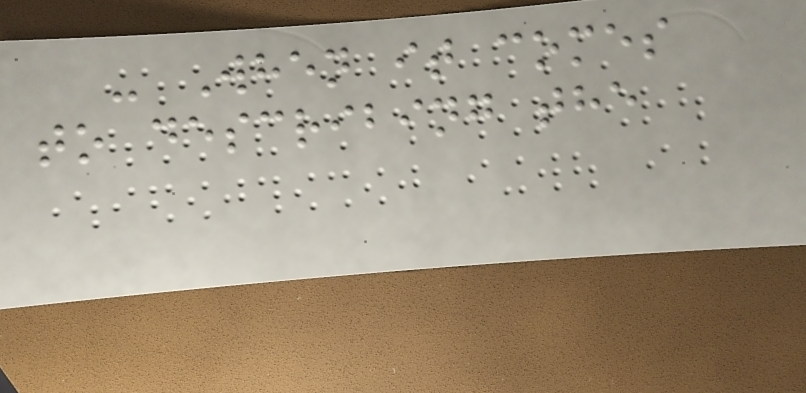- When it comes
to describing the
